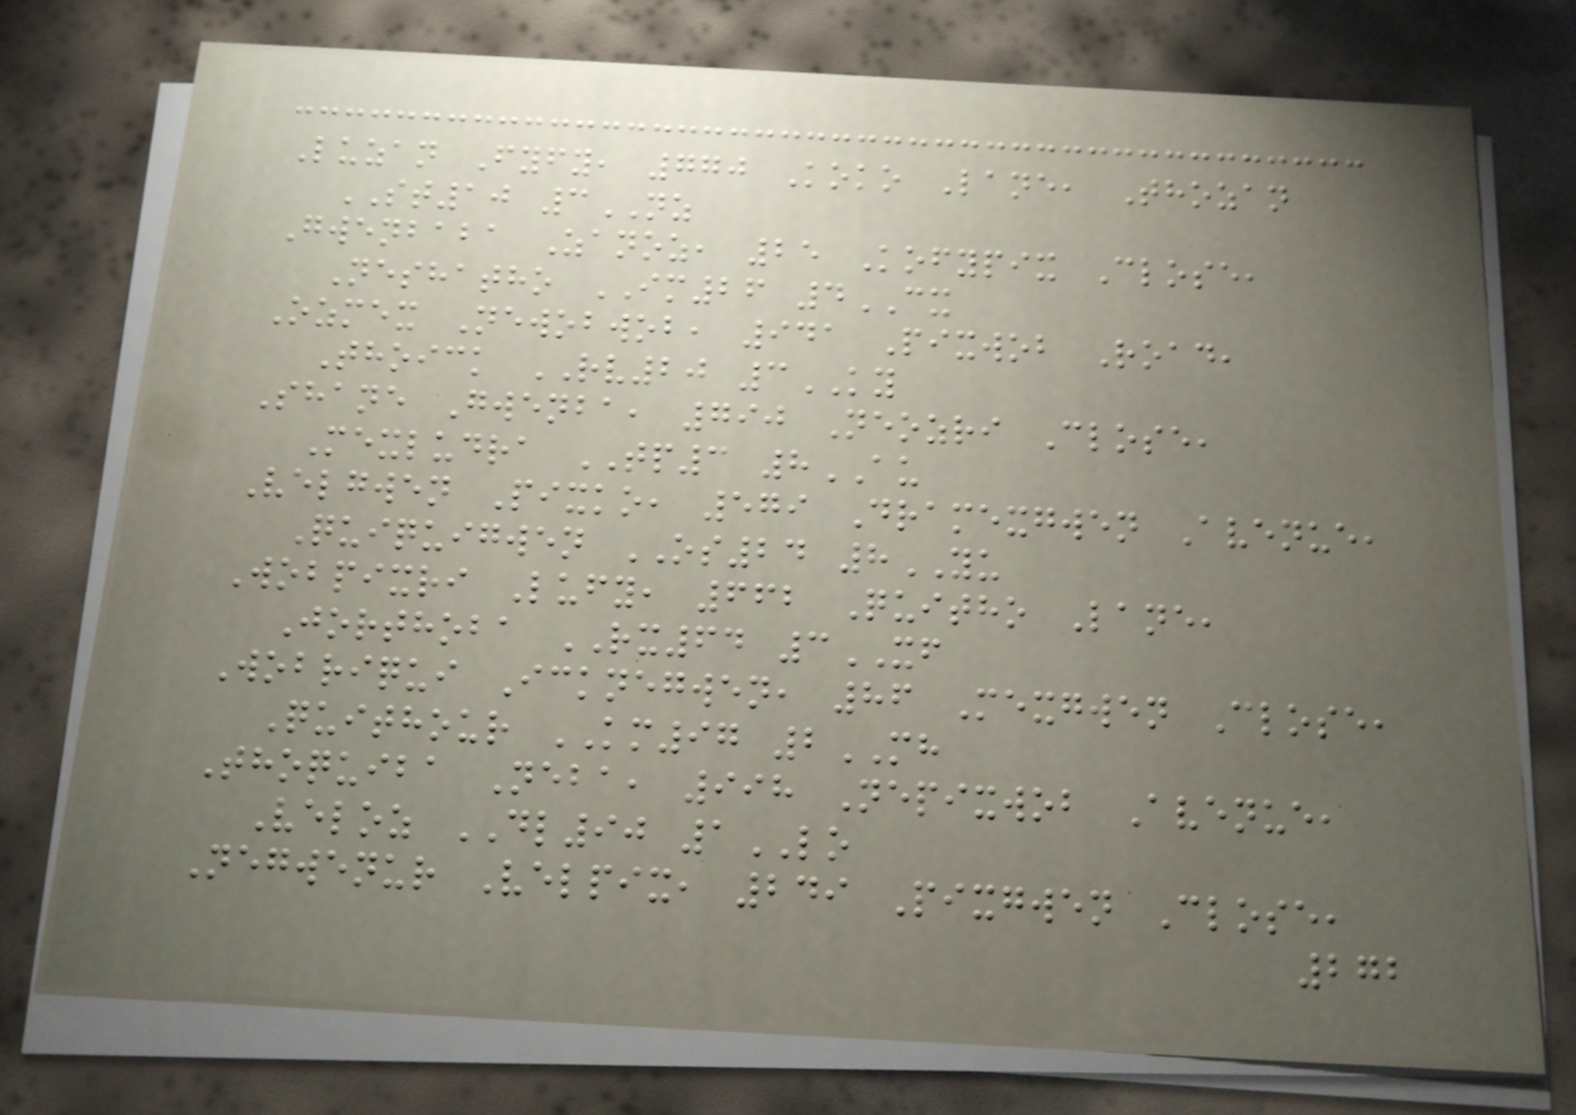Luzan Fyfy, 770 Koko Lane, Thozan
ST10 3NZ
Gwenbaba Zanoz, 25 Kofypix Close,
Neshatho IM26 4CX
Ozmex Newobwob, 941 Pixwob Road,
Thoick RV20 3KY
Shane Gwenba, 790 Neozri Close,
Mexludra TP3 8AU
Velgwen Pixko, 579 Dramexgwen Avenue,
Quiquigwen OS24 8YU
Wobpixri Lufy, 662 Quitho Lane,
Jorthoba RX64 3XF
Wobriqui Icknegwen, 86 Mexgwen Close,
Quithour KM97 2MH
Thoquiba Neba, 998 Nepixwob Avenue,
Veloz DL90 1LO
Negwenur Velpix, 249 Pixgwen Close,
272
